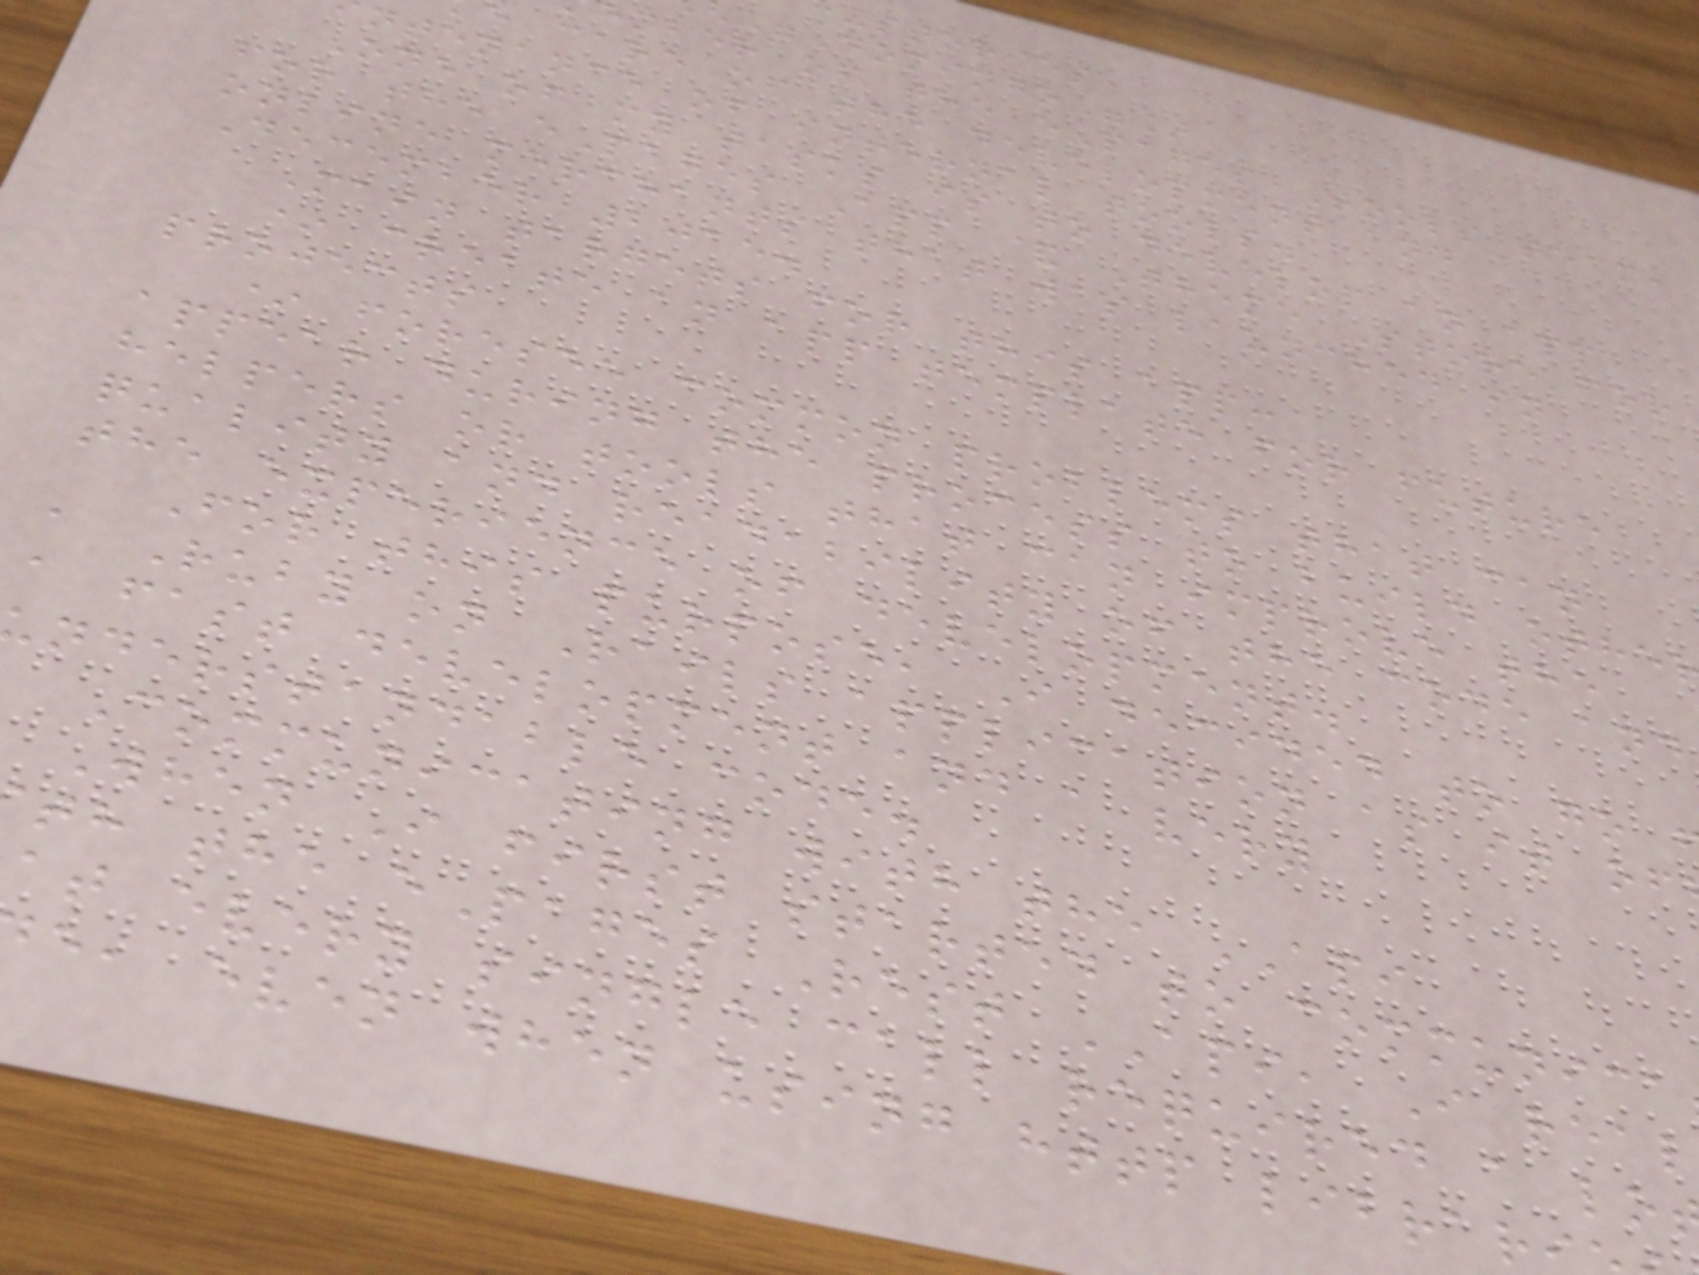-stories
Domingo"]
mber of the ePages Tools team,
e care of the development and
ntenance of internal tools.
One of my tasks is to develop an app
for the ePages App & Theme Store for
online merchants that was launched in
December 2015.
Main targets for this app:
* create an app template for future
projects
* foresee common problems that can
appear during the process to build othe
helpers or tools that can improve the
quality and readability of the code and
the experience of development.
For this purpose, I decided to go
a Ruby on Rails application as it of
a fast development and a very
nderstandable code.
Communicating with the API
When I first started to communica
th the ePages Rest API, I real
at every single call required a lo
e, even when using http librar
